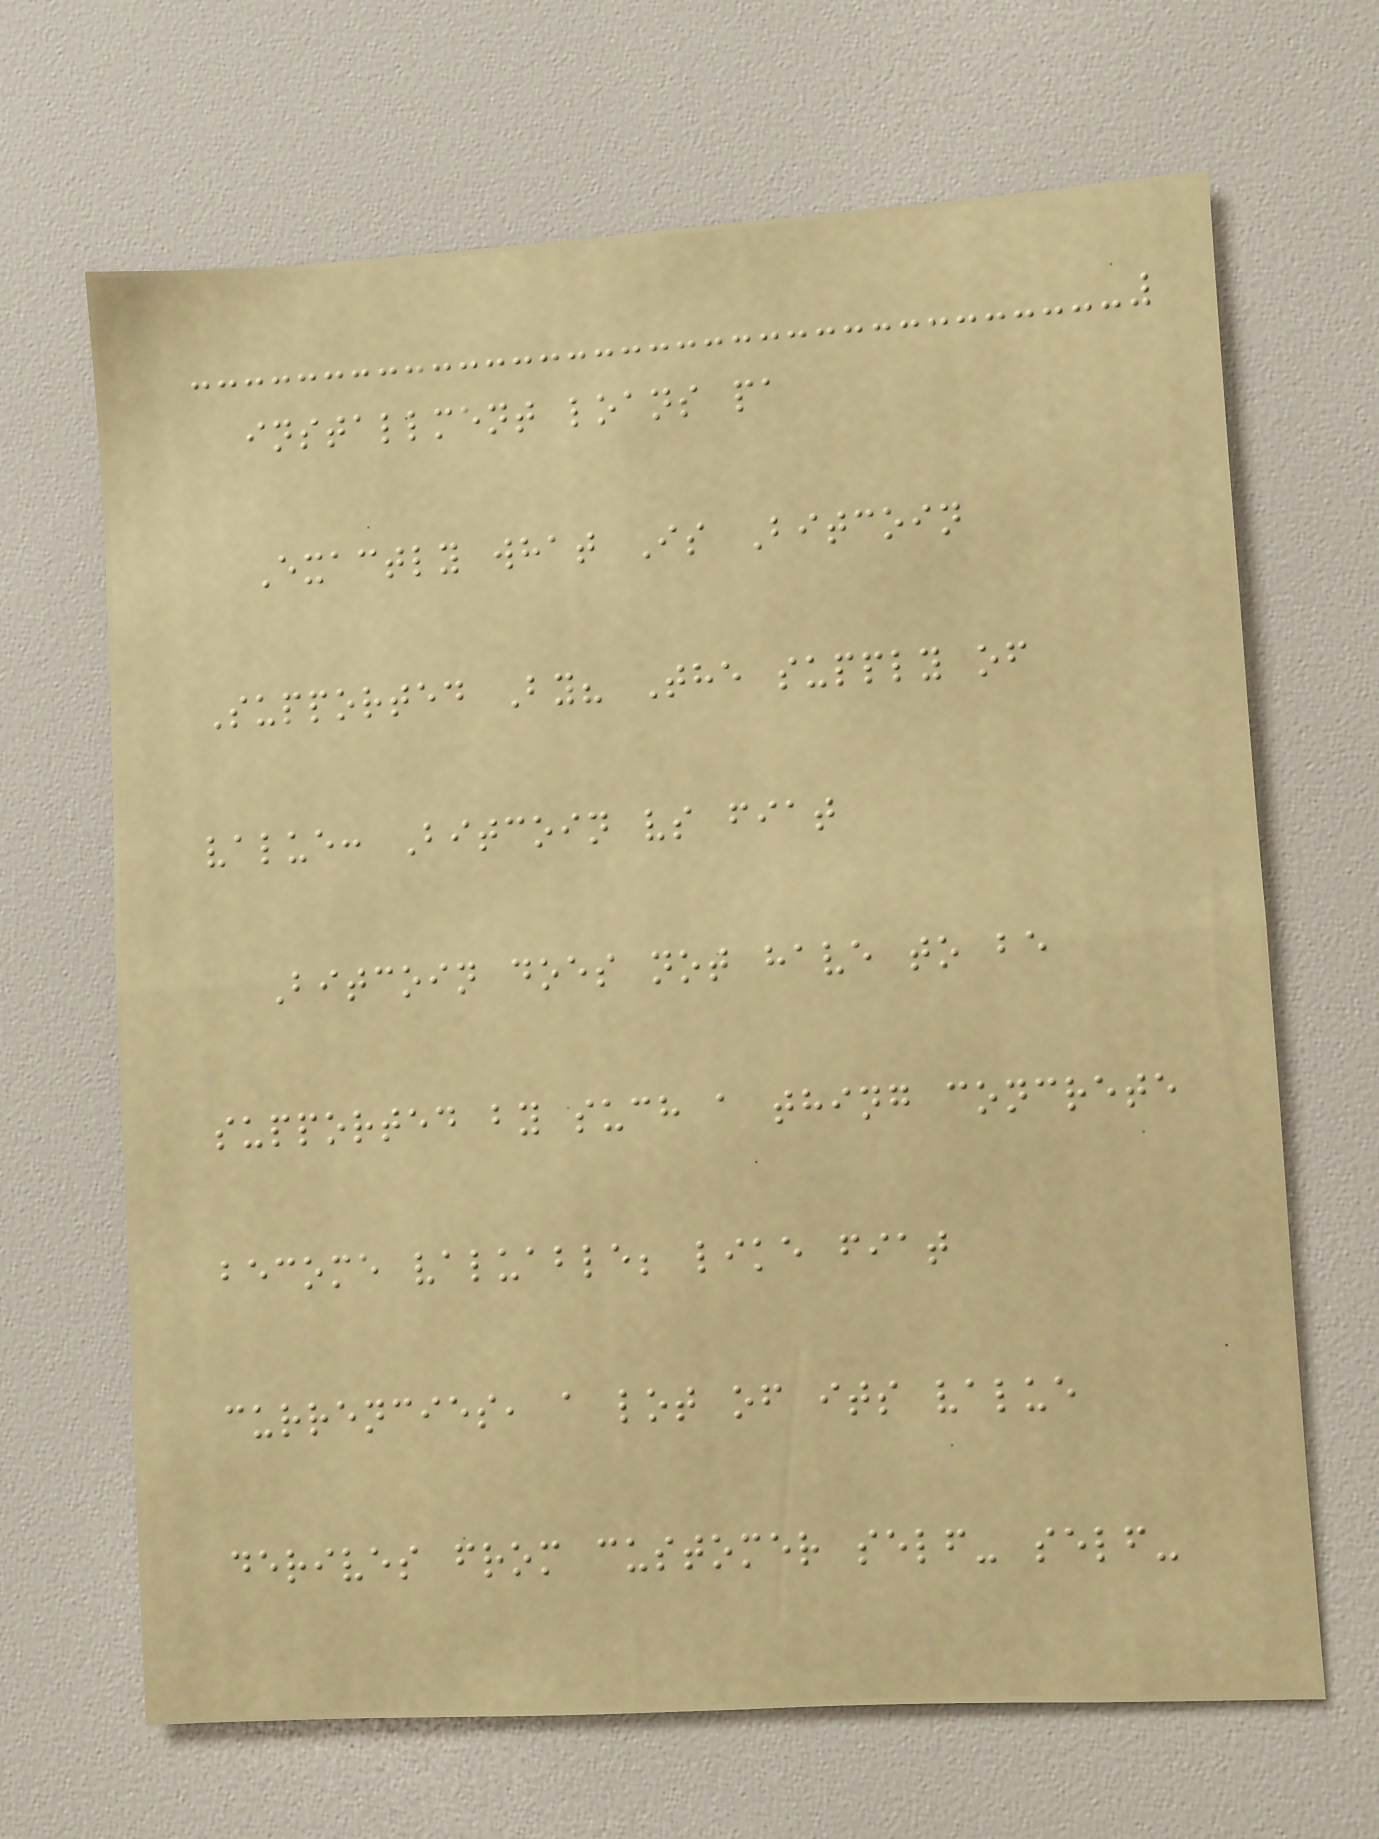installment loans pa
Exactly what Is Bitcoin
Supported By? The supply of
value: Bitcoin vs fiat
Bitcoin does not have to be
supported by such a thing concrete
become valuable; like fiat
currencies, a lot of its value
derives from customer self- self-
